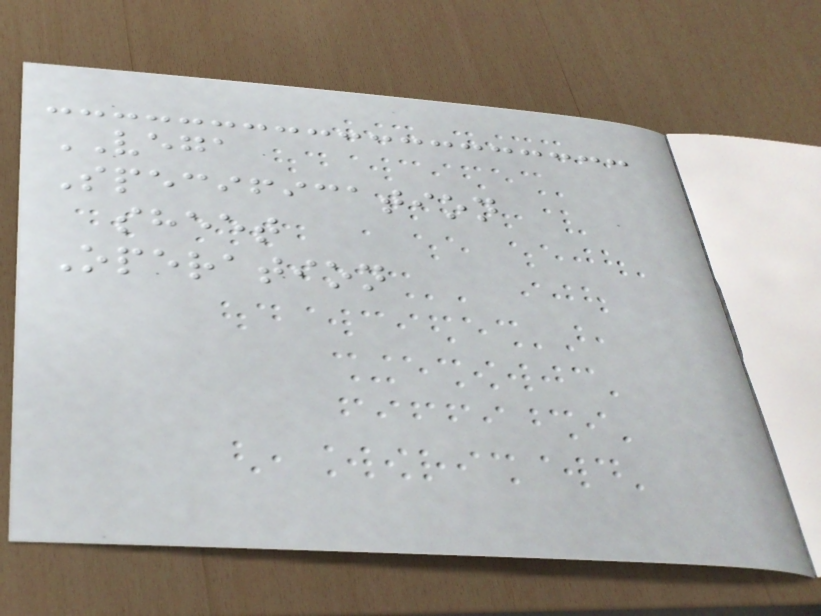VEGA
Specification
sheet
Operation
